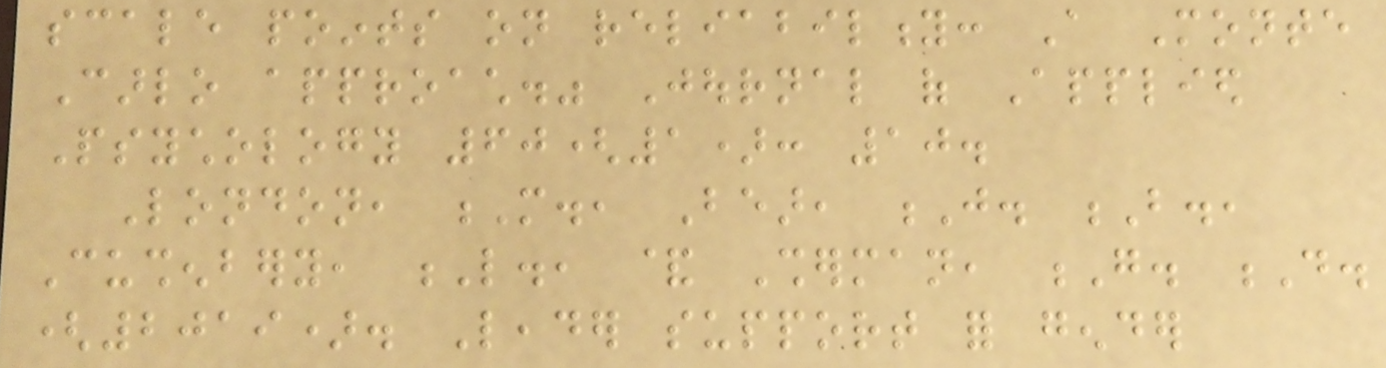scale points on reliability: A Monte
Carlo approach." Journal of Applied
Psychology 60(1): 10.
London, M., Bear, J. B.,
Cushenbery, L., & Sherman, G. D.
(2019). Leader support for gender
